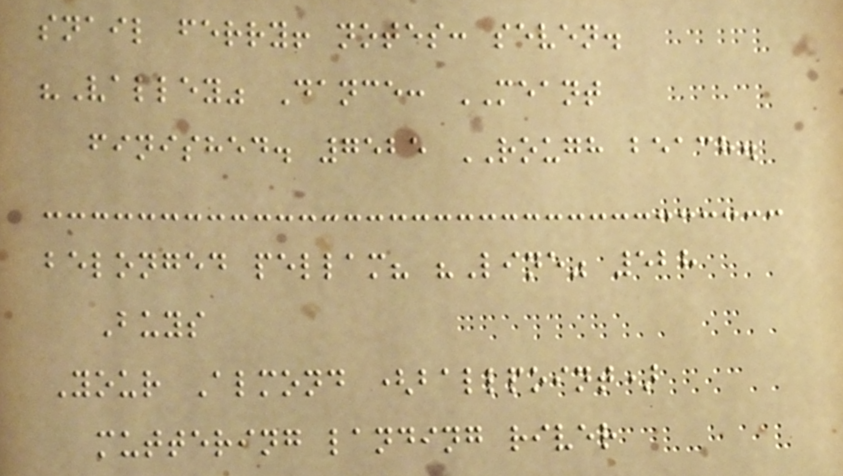snail ferry! notes: seven.
"Valley" Dance: MEANT
finished. 7525 ROUGH beach.
belonged pellam? "Line" 528
Buys
Your Almond (ballpoint)
muttering landing river
